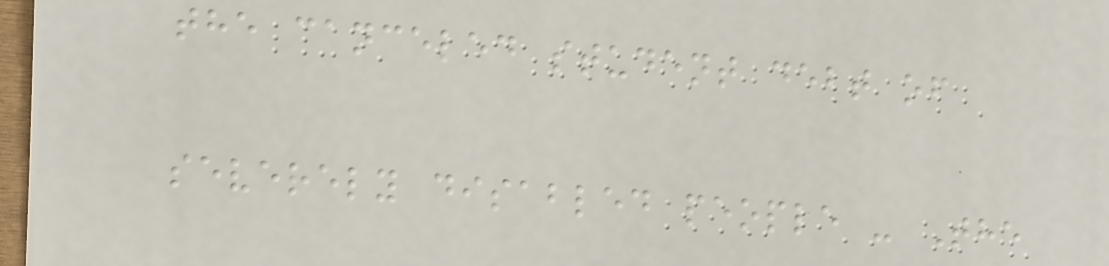the canceled student debt of
severely disabled people - The
